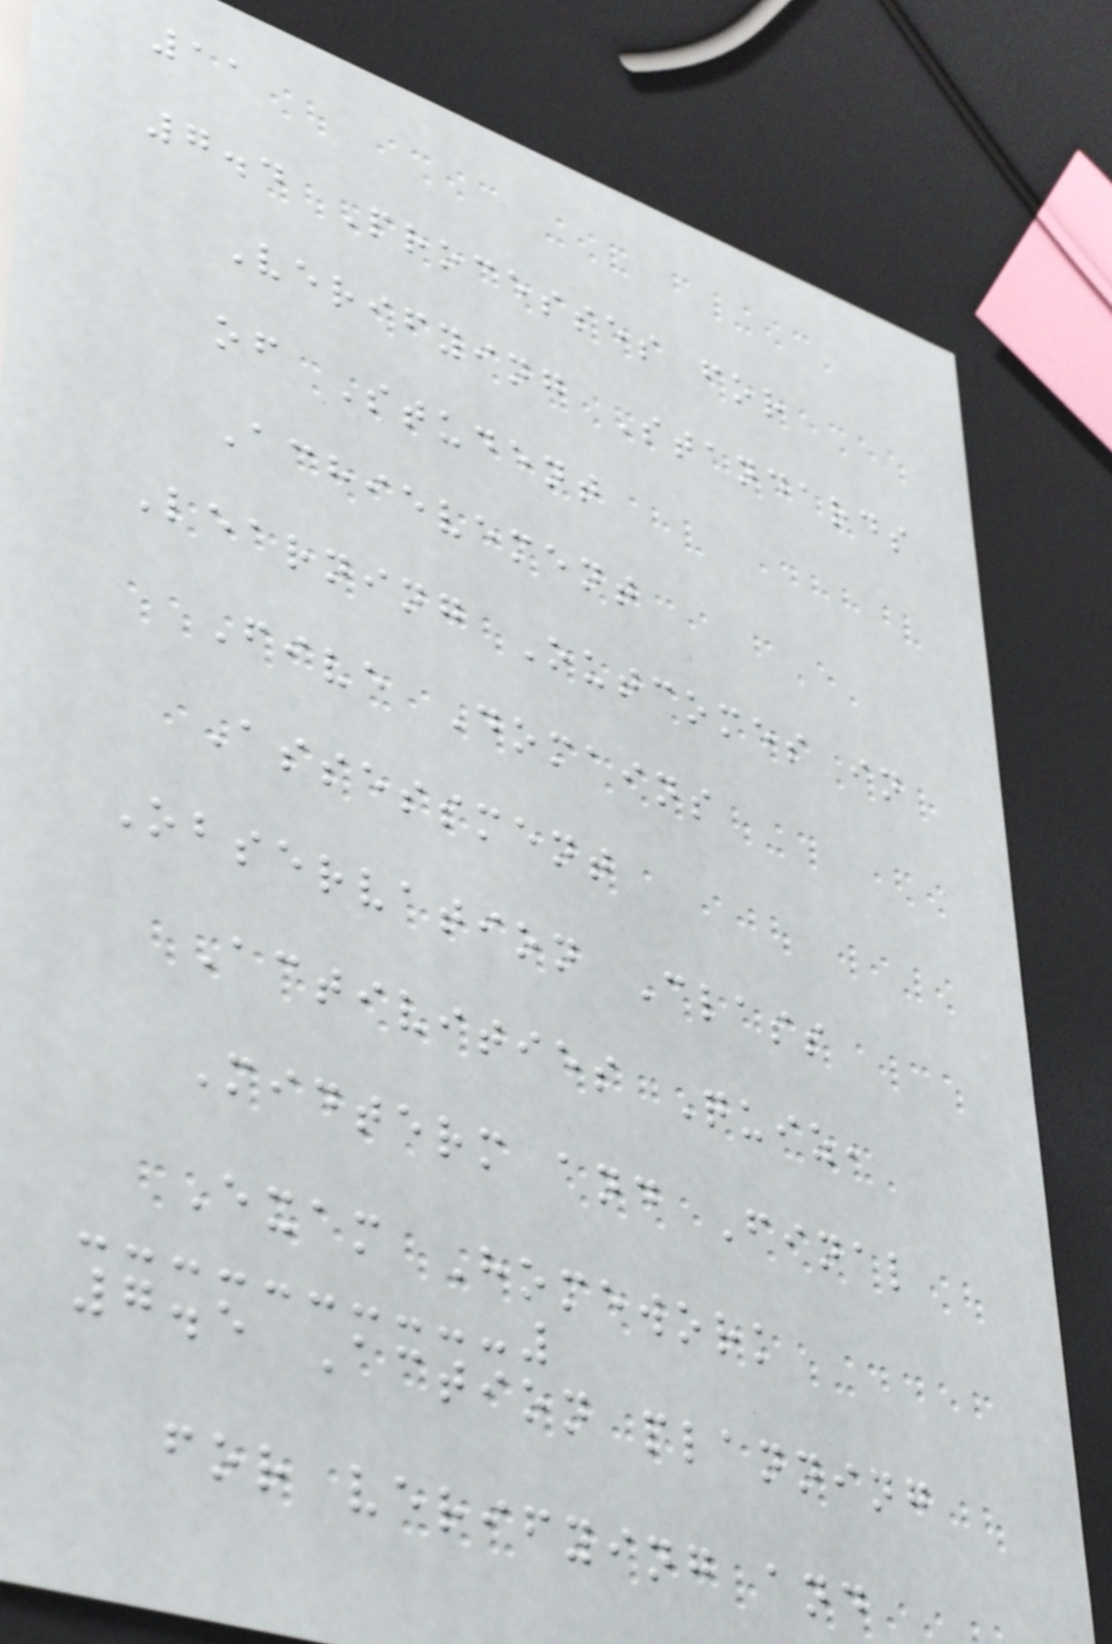11
7.4 Processes for
Verifying Standards
of Student
Achievement
Learning Outcomes in
Five Domains
Assessment
Observation Class
Activities Quiz,
Midterm and Final
Exam Homework
7.5 Action planning
for verifying and
